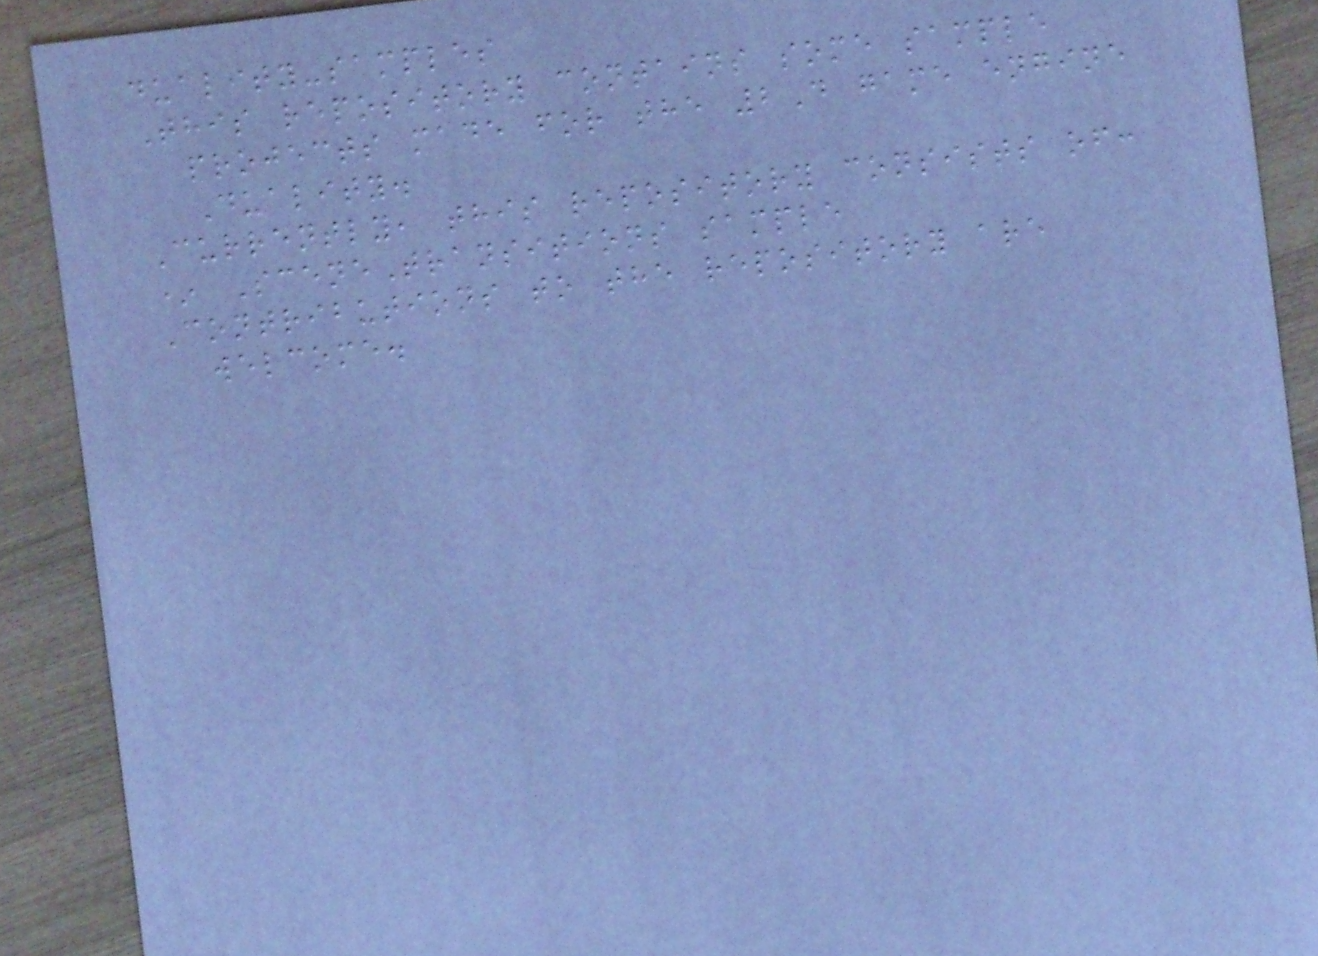duality-samples
This repository contains some sample
projects made for the 2D game engine
Duality.
Currently, this repository consists of:
* SceneTransitions sample
Contributions to the repository are
welcome.
